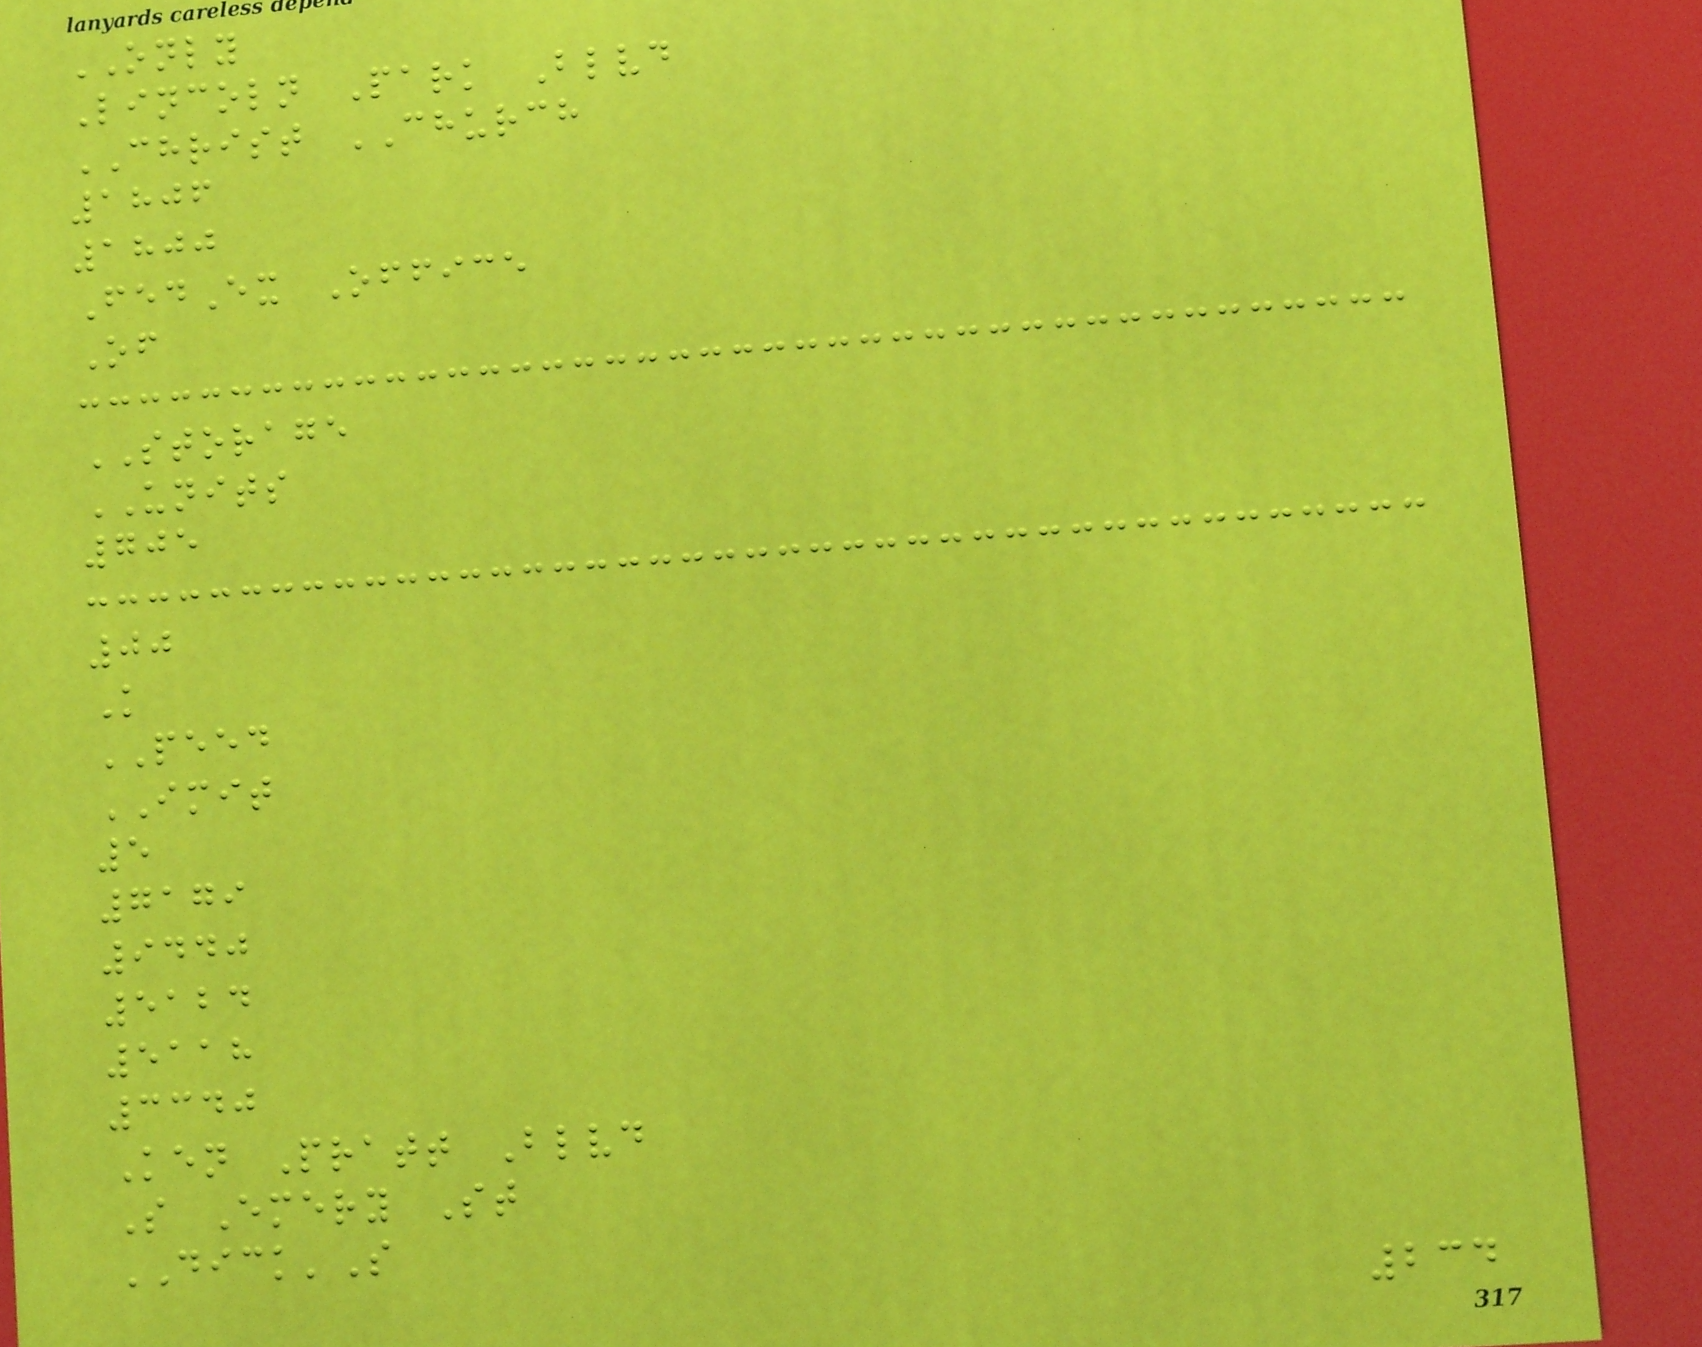ONLY
Lincoln Park Blvd
CHRIST CHURCH
1806
1800
FedEx Office
Of
STORAGE
UNITS
705
00
K
PEED
IMIT
5
7179
9440
5124
5118
3340
Ken Pratt Blvd
S Emery St
DICK'S
234
